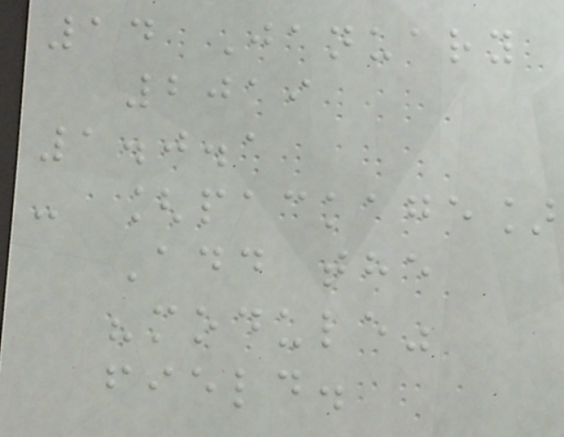14 January
2019
1.0.1
- [package]
Add the
"module"
field.
